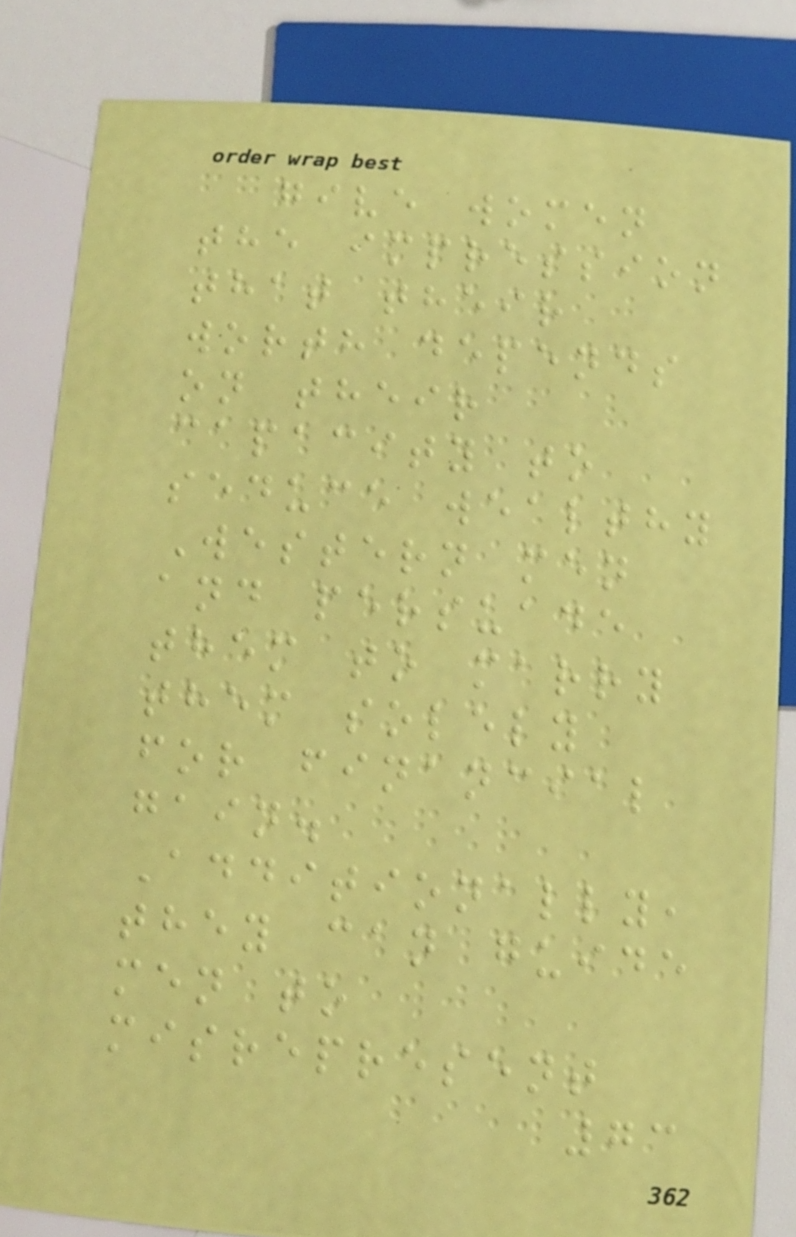give women
the impression
that their
worth depends
on their
capacity to
seduce wealthy
Western men
and persuade
them to marry
them solely
for financial
gain.
Additionally,
they can guide
men to
misrepresent
73
